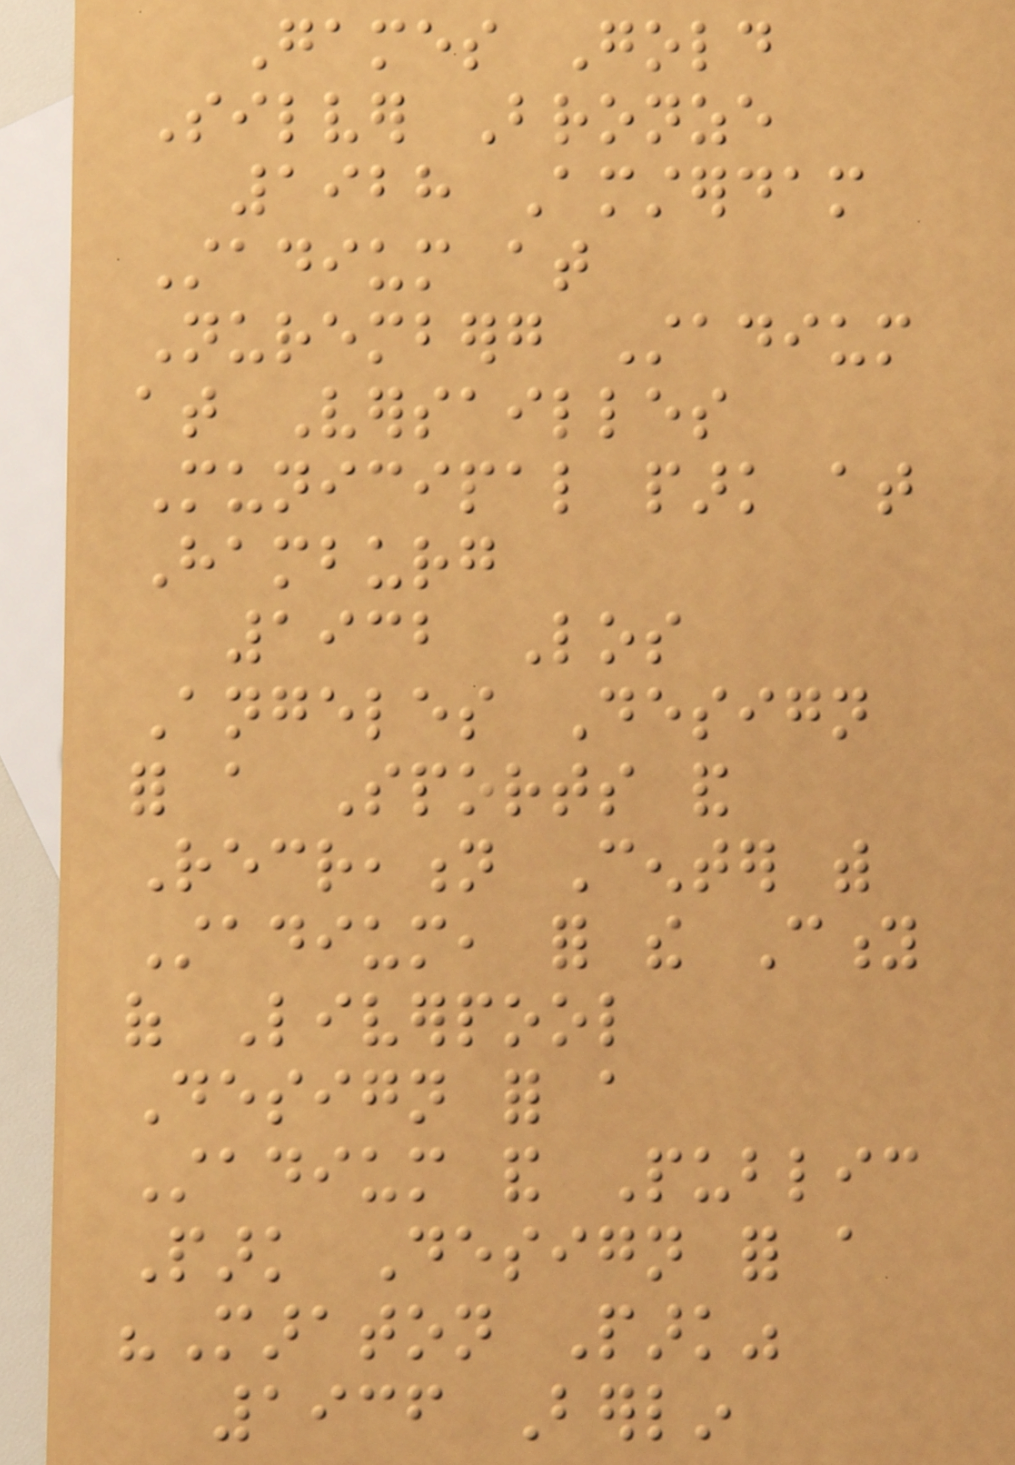Games Gold
Silver Bronze
1928 Amsterdam
Stadium at
Nuremberg Stadium
at Versailles
Municipal park at
Hamburg
1932 Los
Angeles Design
for a Sports and
Recreation Center with
Stadium, for the City
of Liverpool
Design for a
Stadium and Public
Park Design for a
"Maraton Park"
1936 Berlin
